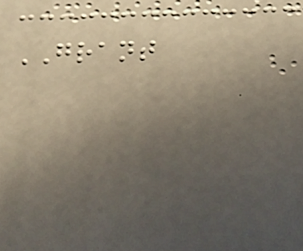GRANT
